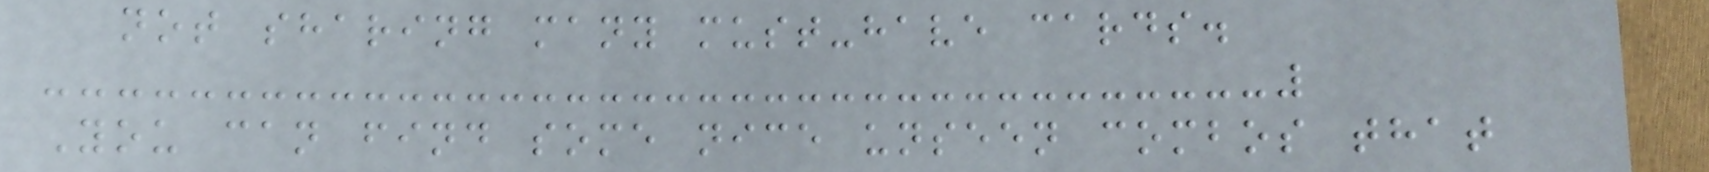not sharing many must-have cards.
You can find some nice unseen combos that
